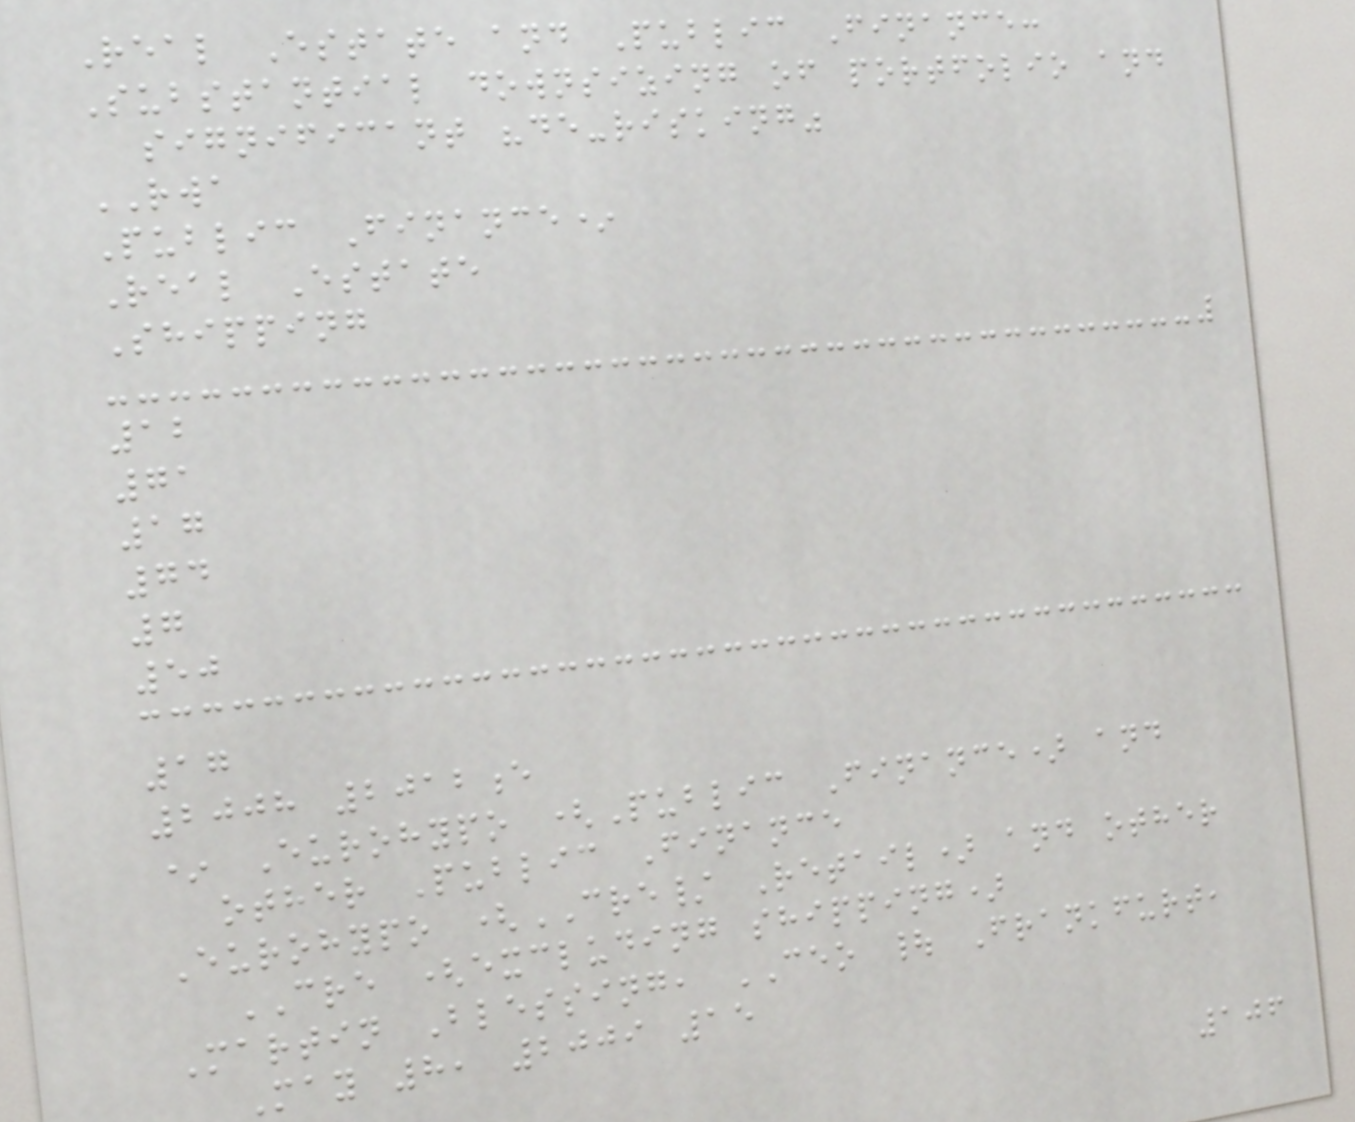Real Estate and Public Finance:
Substantial downsizing of portfolio and
significant "de-risking"
RWA
Public Finance*
Real Estate
Shipping
12
71
17
74
7
50
17
2008 2012e
* Eurohypo (Public Finance) and
other Public Finance
Eurohypo (CRE/ Retail) and other
CRE (excluding shipping)
Martin Blessing, CEO | Frankfurt,
May 8, 2009 15
106
